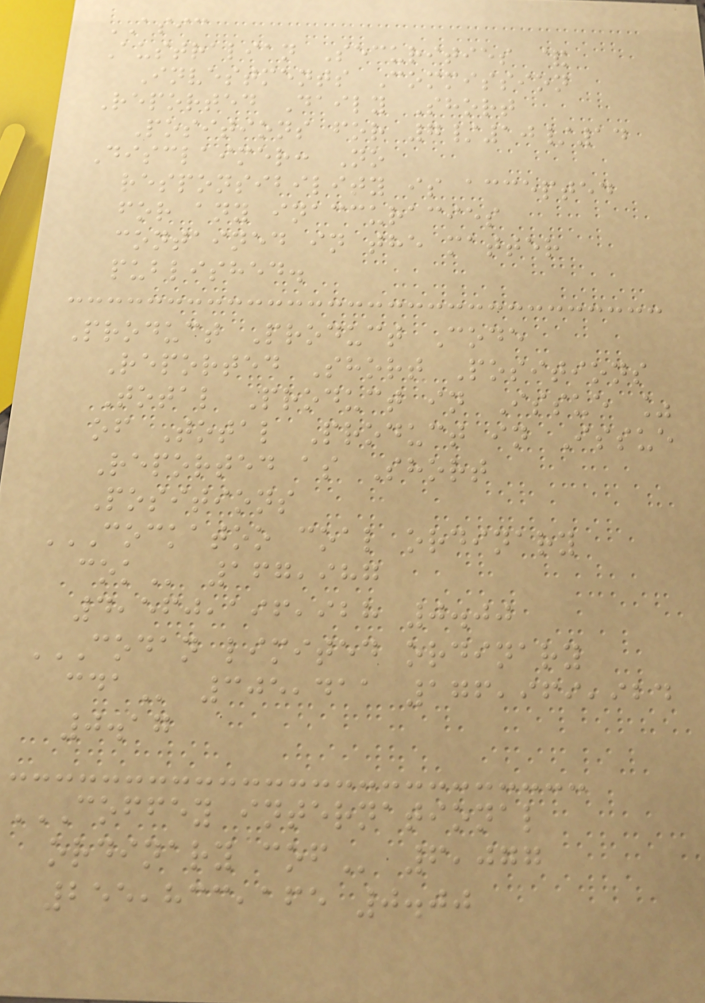ASIC
Australian Securities &
Investments Commission
Reported Daily Short
Positions for 7/10/14
Disclaimer: No
responsibility is accepted
for any inaccuracies
contained in the matter
published.
Product Product Code
Reported Short Positions
Total Product in Issue %
of Total Product in Issue
Reported as Short
Positions
COCKATOO COAL ORDINARY
COK 167,987
4,560,196,928 0.00
CODAN LIMITED ORDINARY
CDA 305,411 176,969,924
0.17
COFFEY INTERNATIONAL
ORDINARY COF 6,077
255,833,165 0.00
